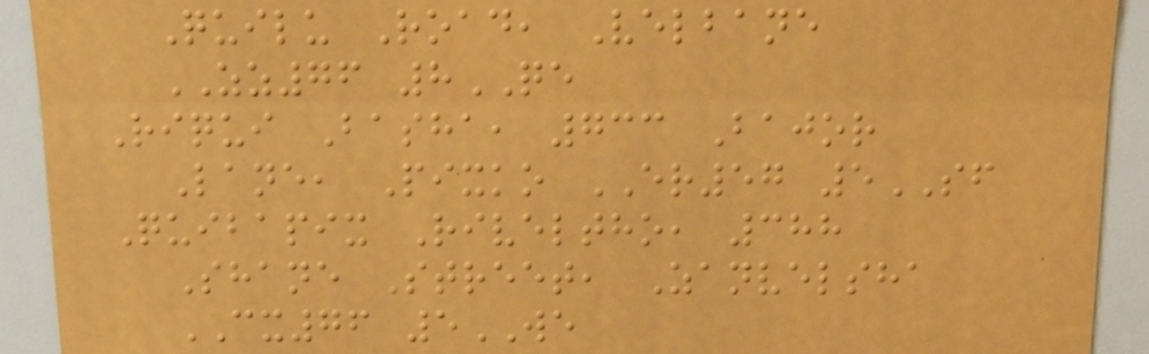Quilu Road, Velbane
ZZ76 8QE
Riqui Basha, 733 Bajor
Lane, Pixko ER57 5SF
Quibapix Riveltho, 388
Shane Street, Zanvelsha
CX76 5WE
